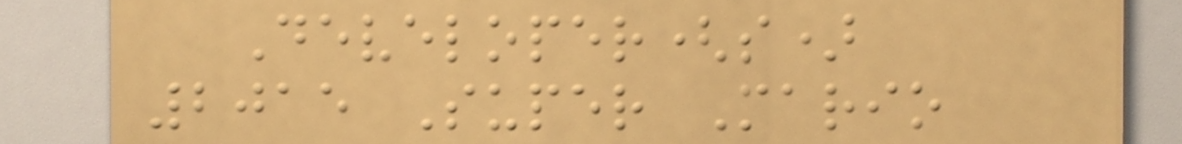Developer(s)
2015 Super Mario
